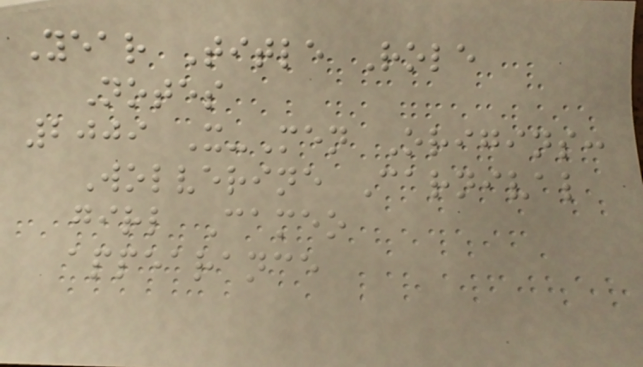Year Title Role
Notes
2009 X-Men Origins:
Wolverine Carnival
girl Cameo
appearance
